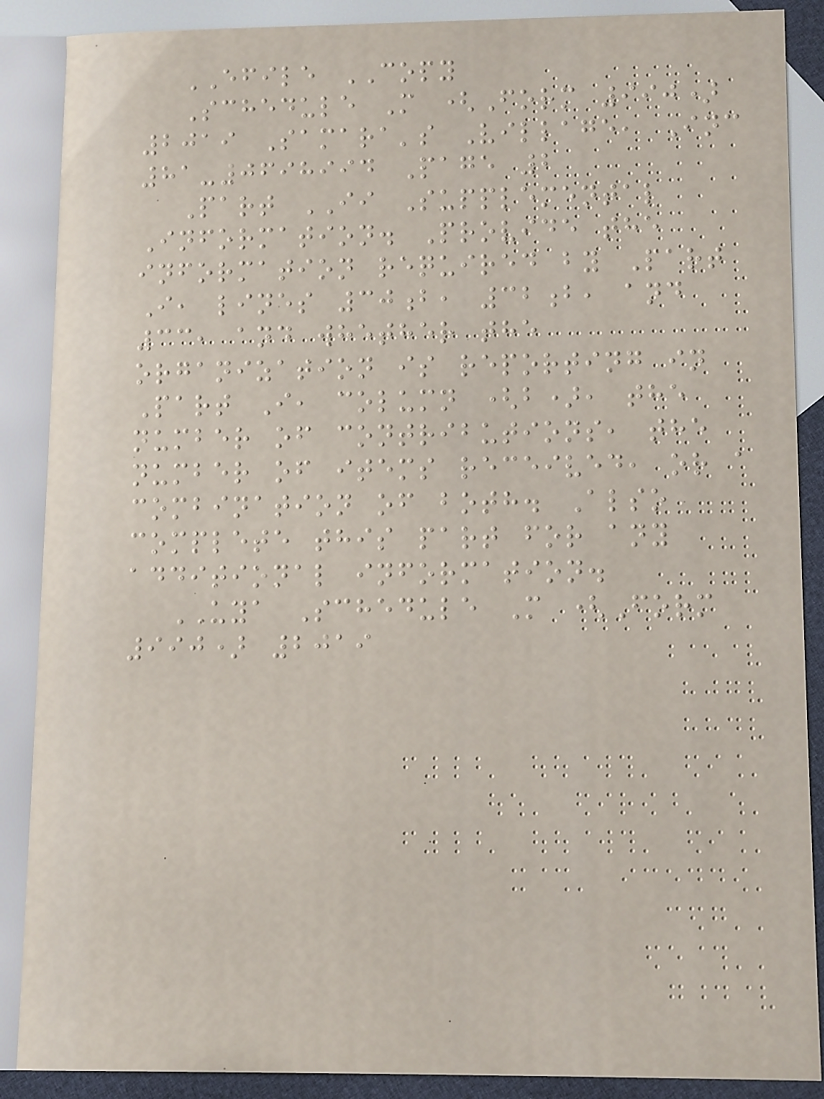EFILE COPY
Schedule M (Form 990)
2019 Samara's Village, Inc
81-0698994 Page 2
Part II Supplemental
Information. Provide the
information required by Part
I, lines 30b, 32b, and
33, and whether the
organization is reporting in
Part I, column (b), the
number of contributions, the
number of items received, or a
combination of both. Also
complete this part for any
additional information.
UYA Schedule M (Form
990) 2019
